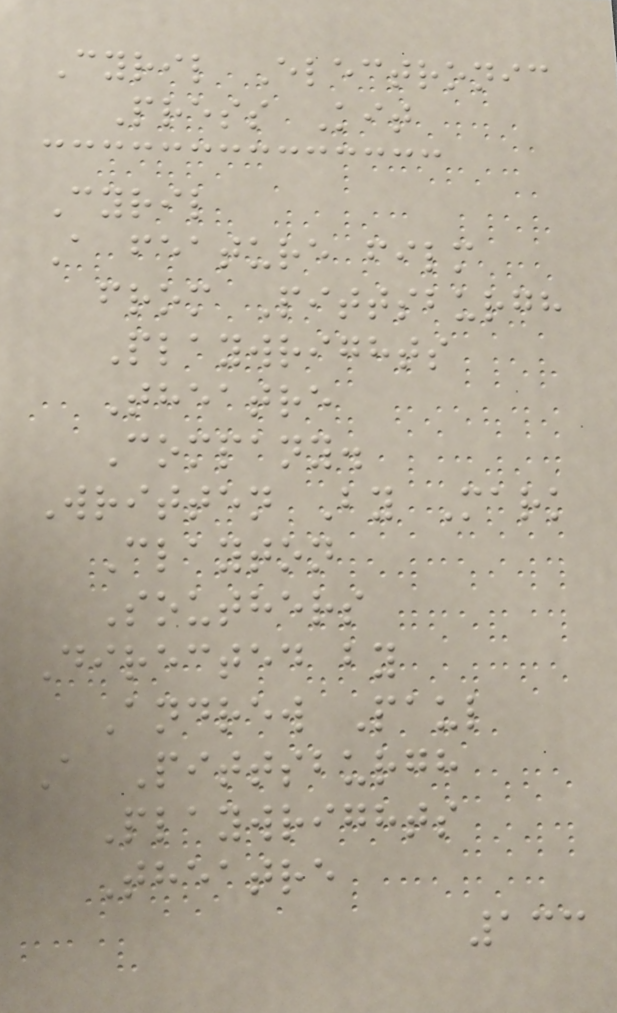Cyril Electronic
Press Kit
Cyril
A feature film
from Pittsburgh
Playwrights
Theatre
Company.
Written By Mark
Clayton
Southers
Directed by
Andrew Paul
A Pittsburgh
Playwrights
Theatre
133
